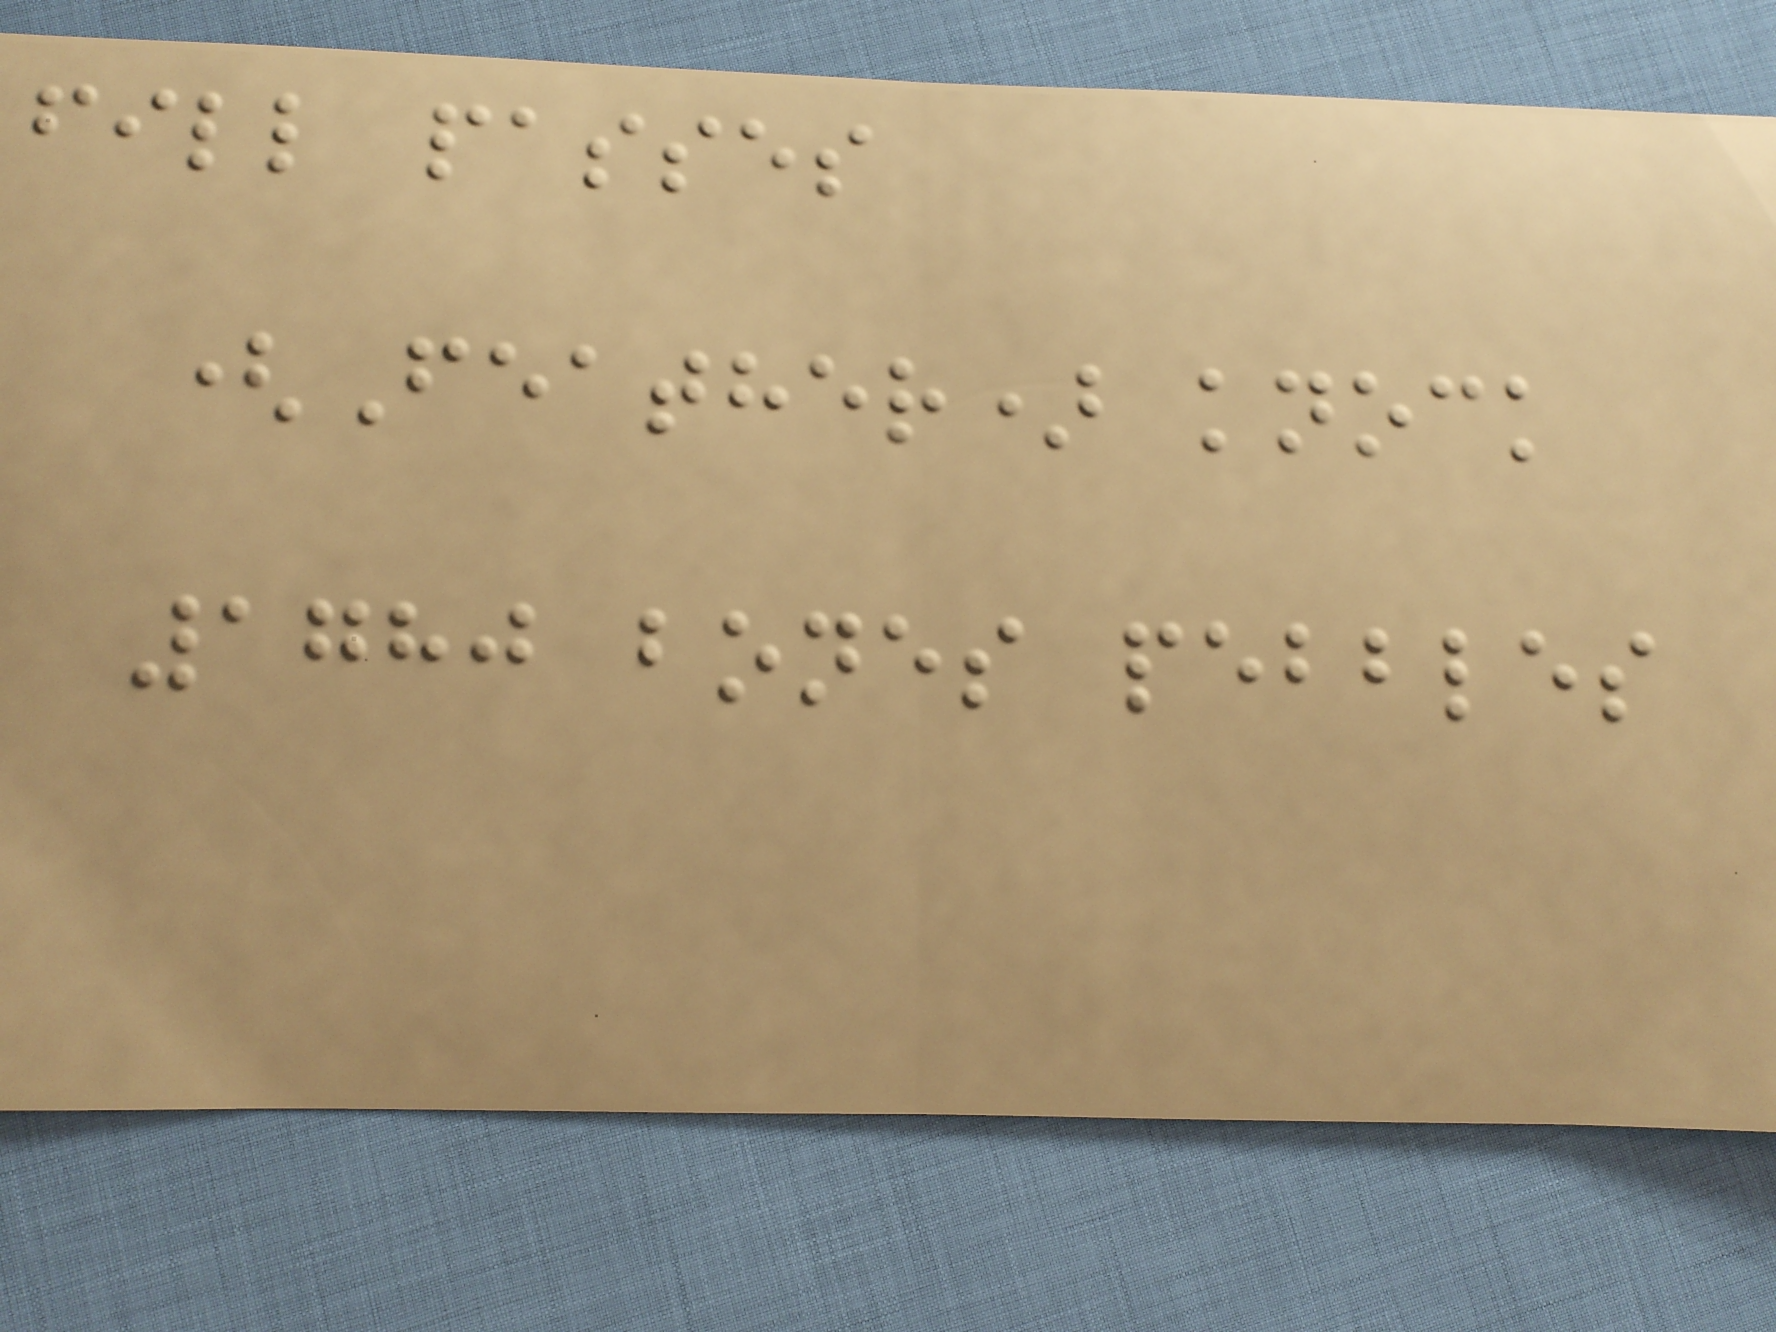fill passes
(Feather) knock
1780 bones pebbles
